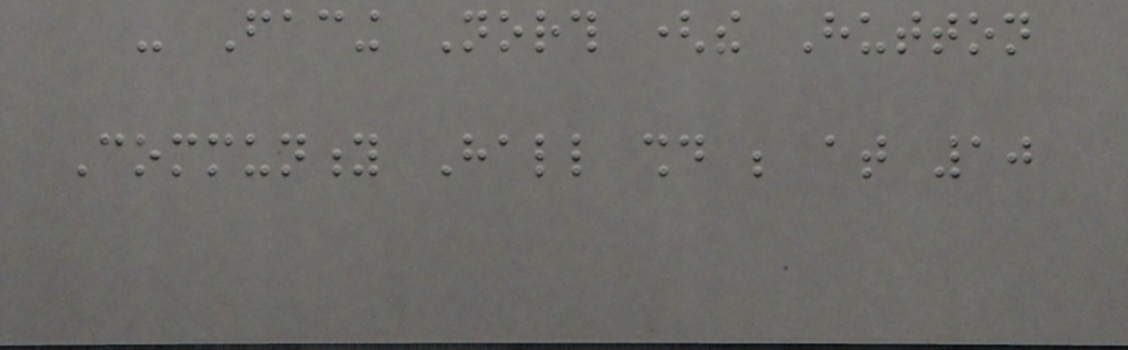- Facing North (the Hutton
Community Hall should be at 10
